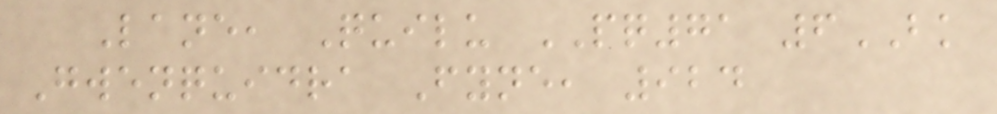Lane, Quilu PQ71 6BK
Gwenquidra Fyne, 924
